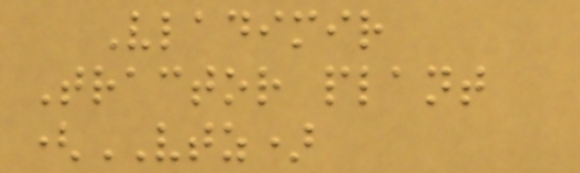Vladimir
Tractor plant
(VTZ)
